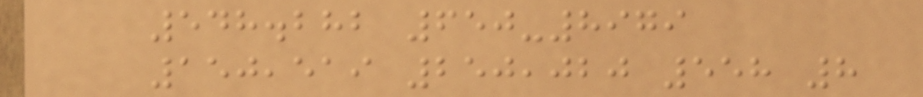548.282 650-8979
150,519 250,020 558 8
